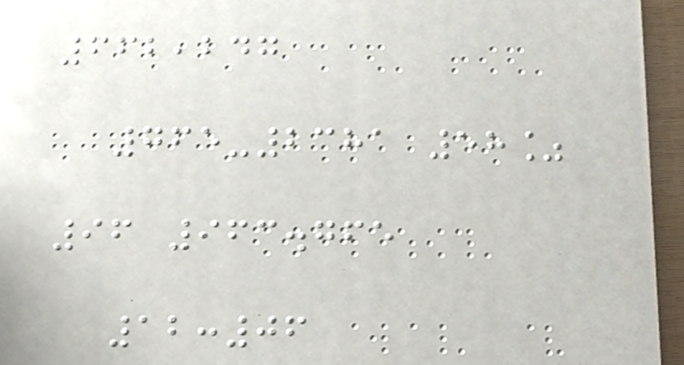662,247
765-2381 58%
96 963.765
12:06
